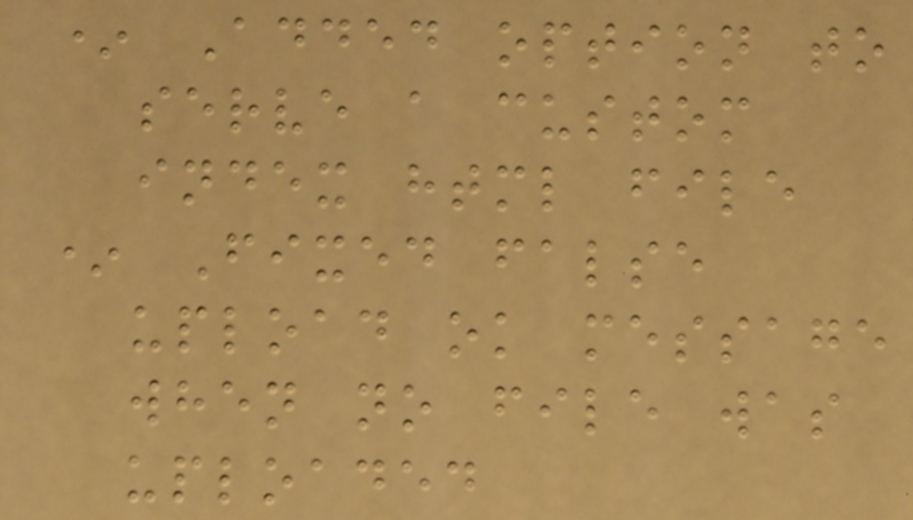* Added option to
serve a custom
index html file
* Fixed false
upload ok message
when no file was
uploaded
